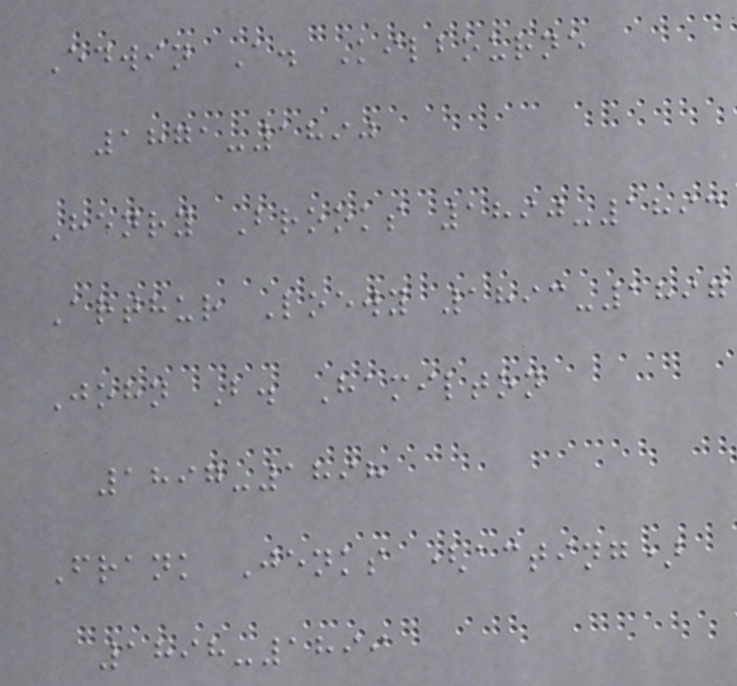Edwin A. Kilbourne
1871-1890
Henry Brooks 1890-1893
Arthur Loewy 1893-1897
John B. Hamilton
1897-1898
Frank Jenks (acting)
1898-1899
